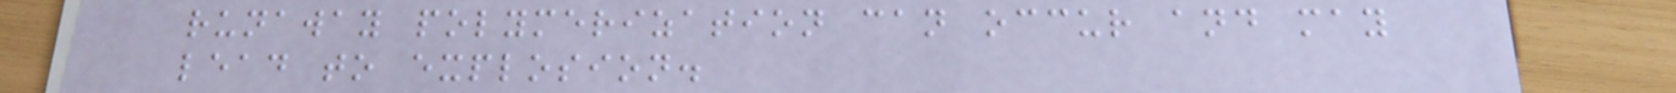runaway polymerization can occur and may
lead to explosion.
